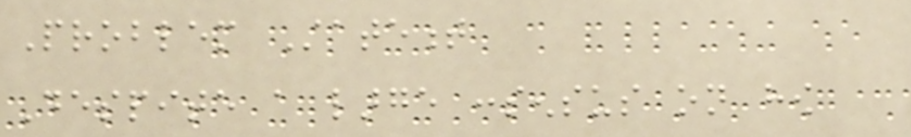Problem Statement
Despite a large consensus on how
